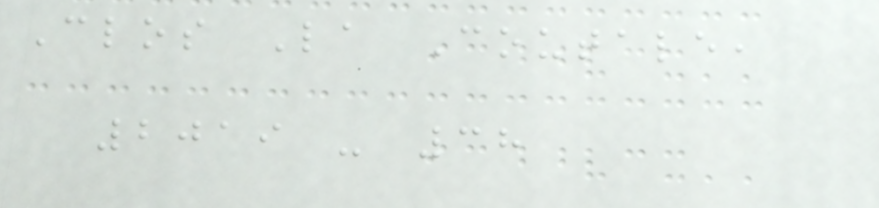Clos La Coutale,
2019 - 38
